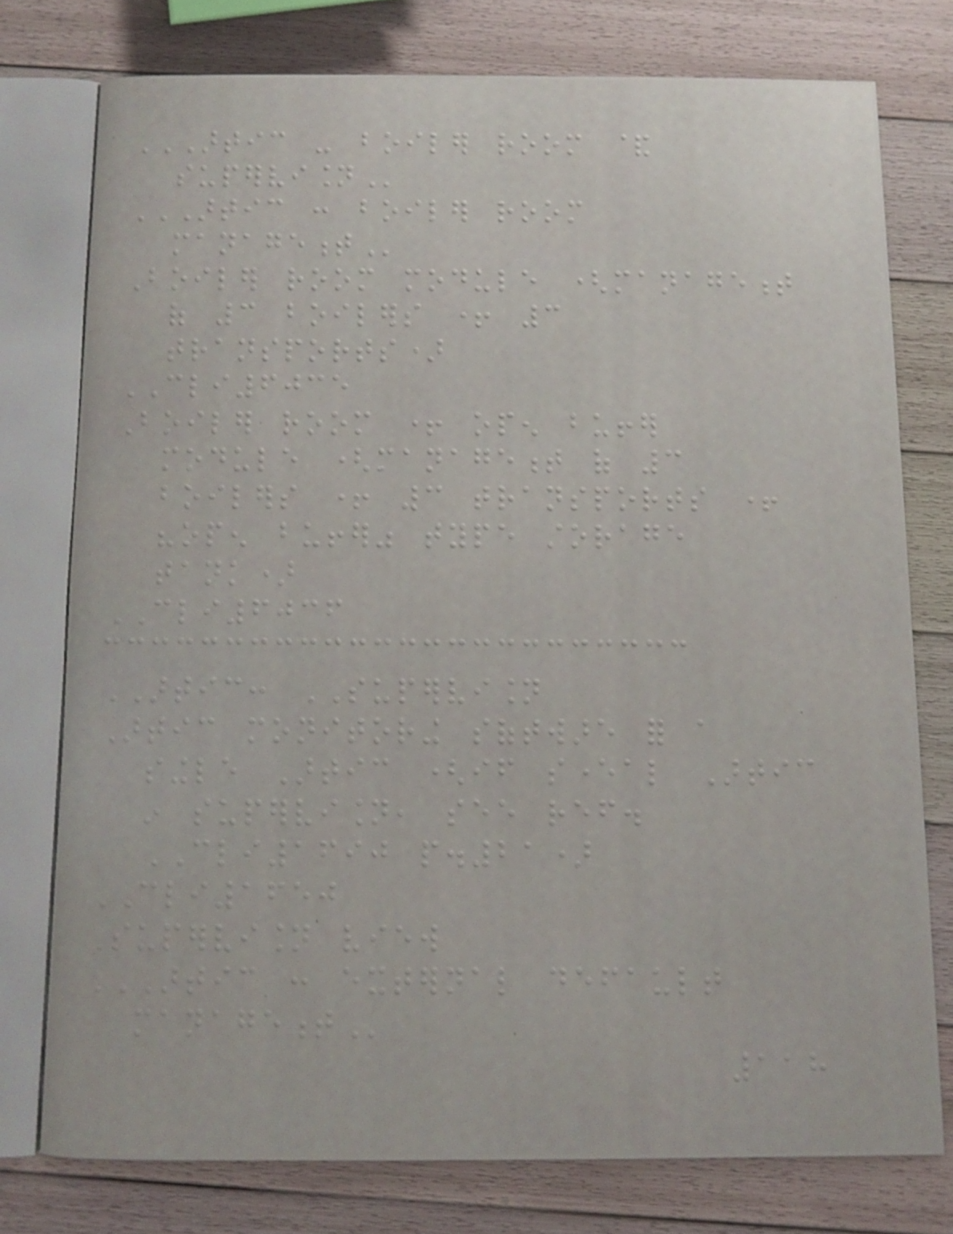ARTIC - BOILER ROOM &
SUPERVISION
ARTIC : BOILER ROOM
MANAGEMENT
Boiler room module (management
of 3 boilers + 3
transports)
CLI6035
Boiler room + open buffer
module (management of 3
boilers + 3 transports +
"open buffer" type storage
tank)
CLI6036
ARTIC: SUPERVISION
Artic monitoring software for a
single Artic (if several Artic
in supervision, see ref.
CLI1690 p.21)
CLI1650
Supervision view
ARTIC : EXTERNAL DEFAULT
MANAGEMENT
118
